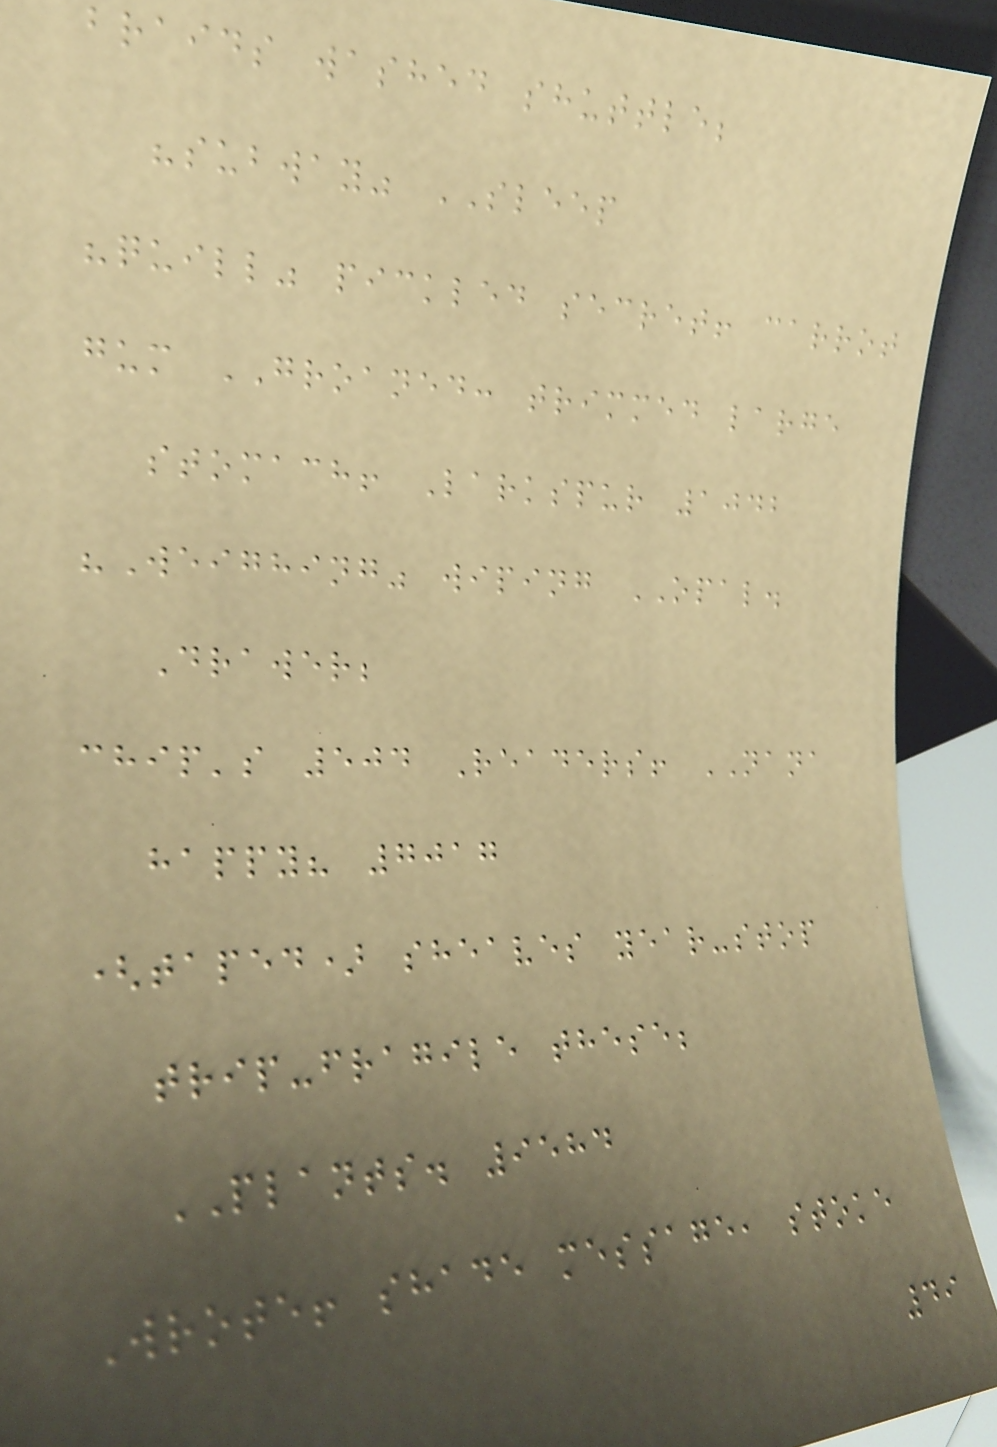braids washed shuttle;
"subway" SLEEP
"quill" pickled secret! carrot
gum GROANED: trimmed large
stomach! Larkspur 1042
"Weighing" wiping OPAL.
Drawer;
chip's 504 Readers! NANA
happy? 7017
(taped) sheaves year-stop
trip-fragile these;
PLANTS. 9584
Wrote! shade message, stoke
49
